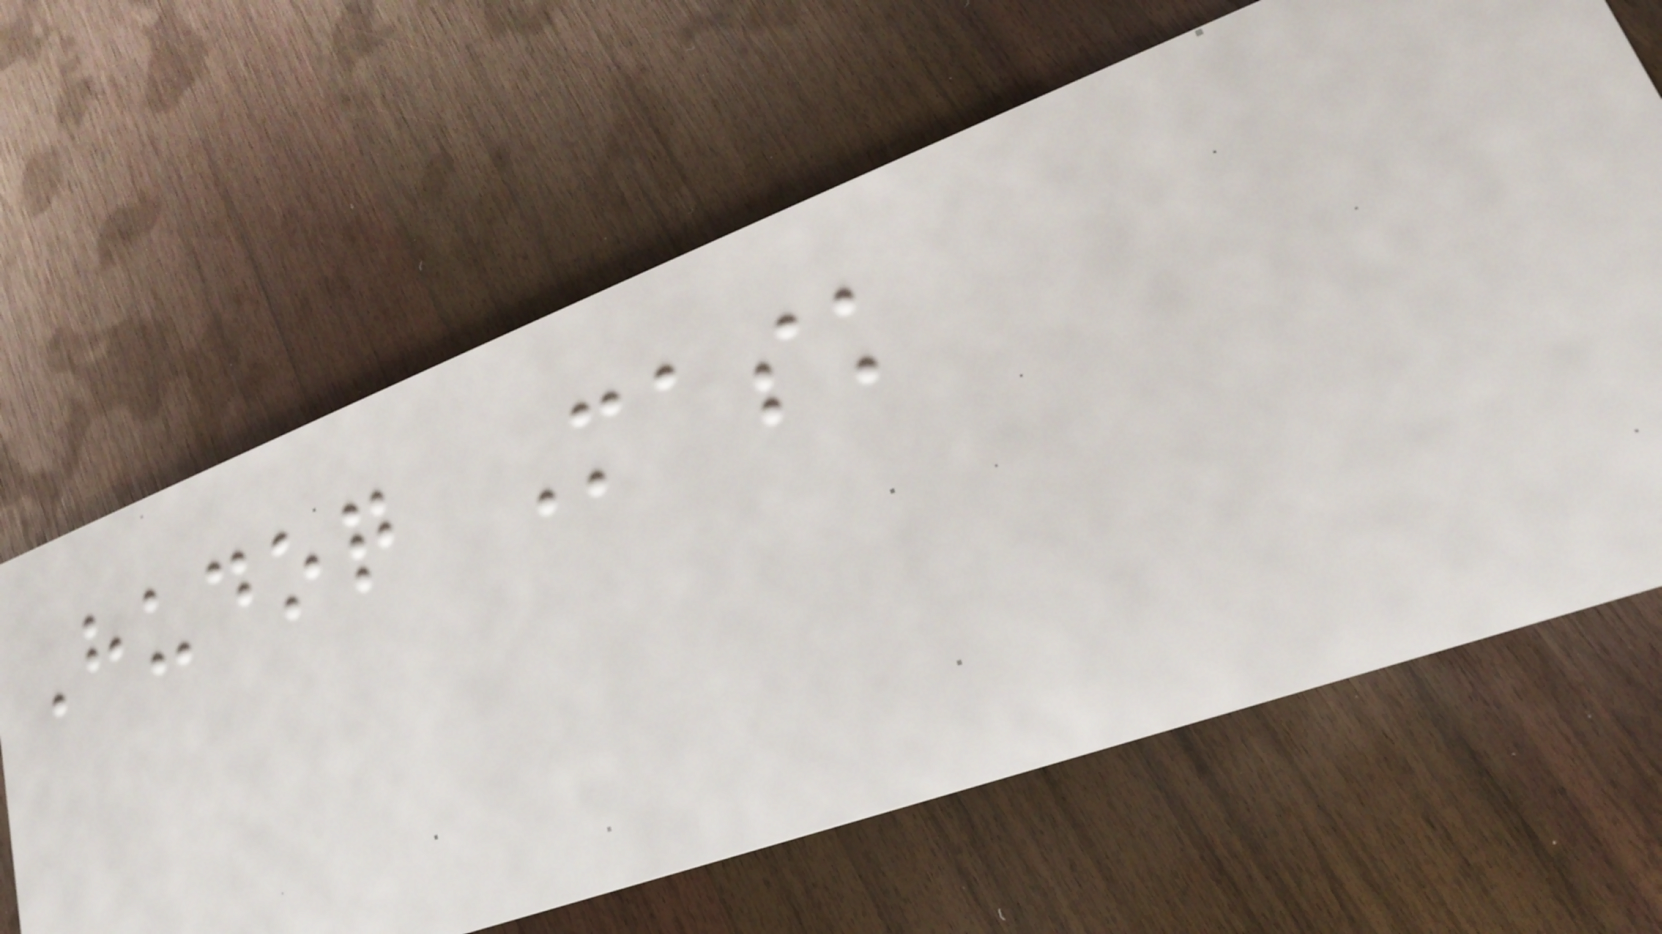Hudoq Mask
